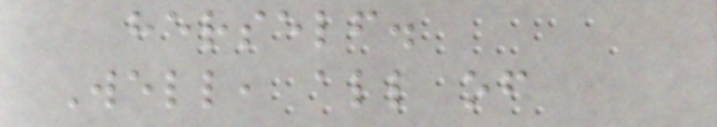herself.
Well, all of
